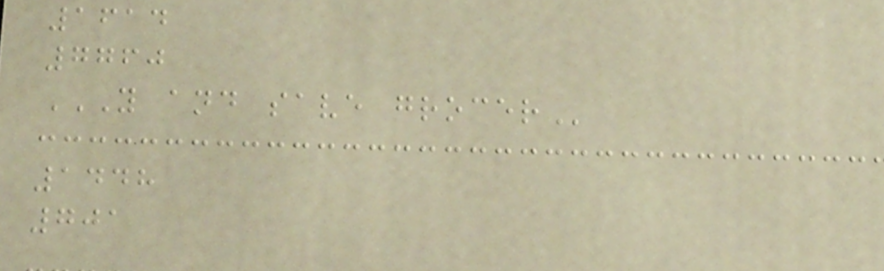1614
7760
Y AND SAVE GROCER
1448
701
